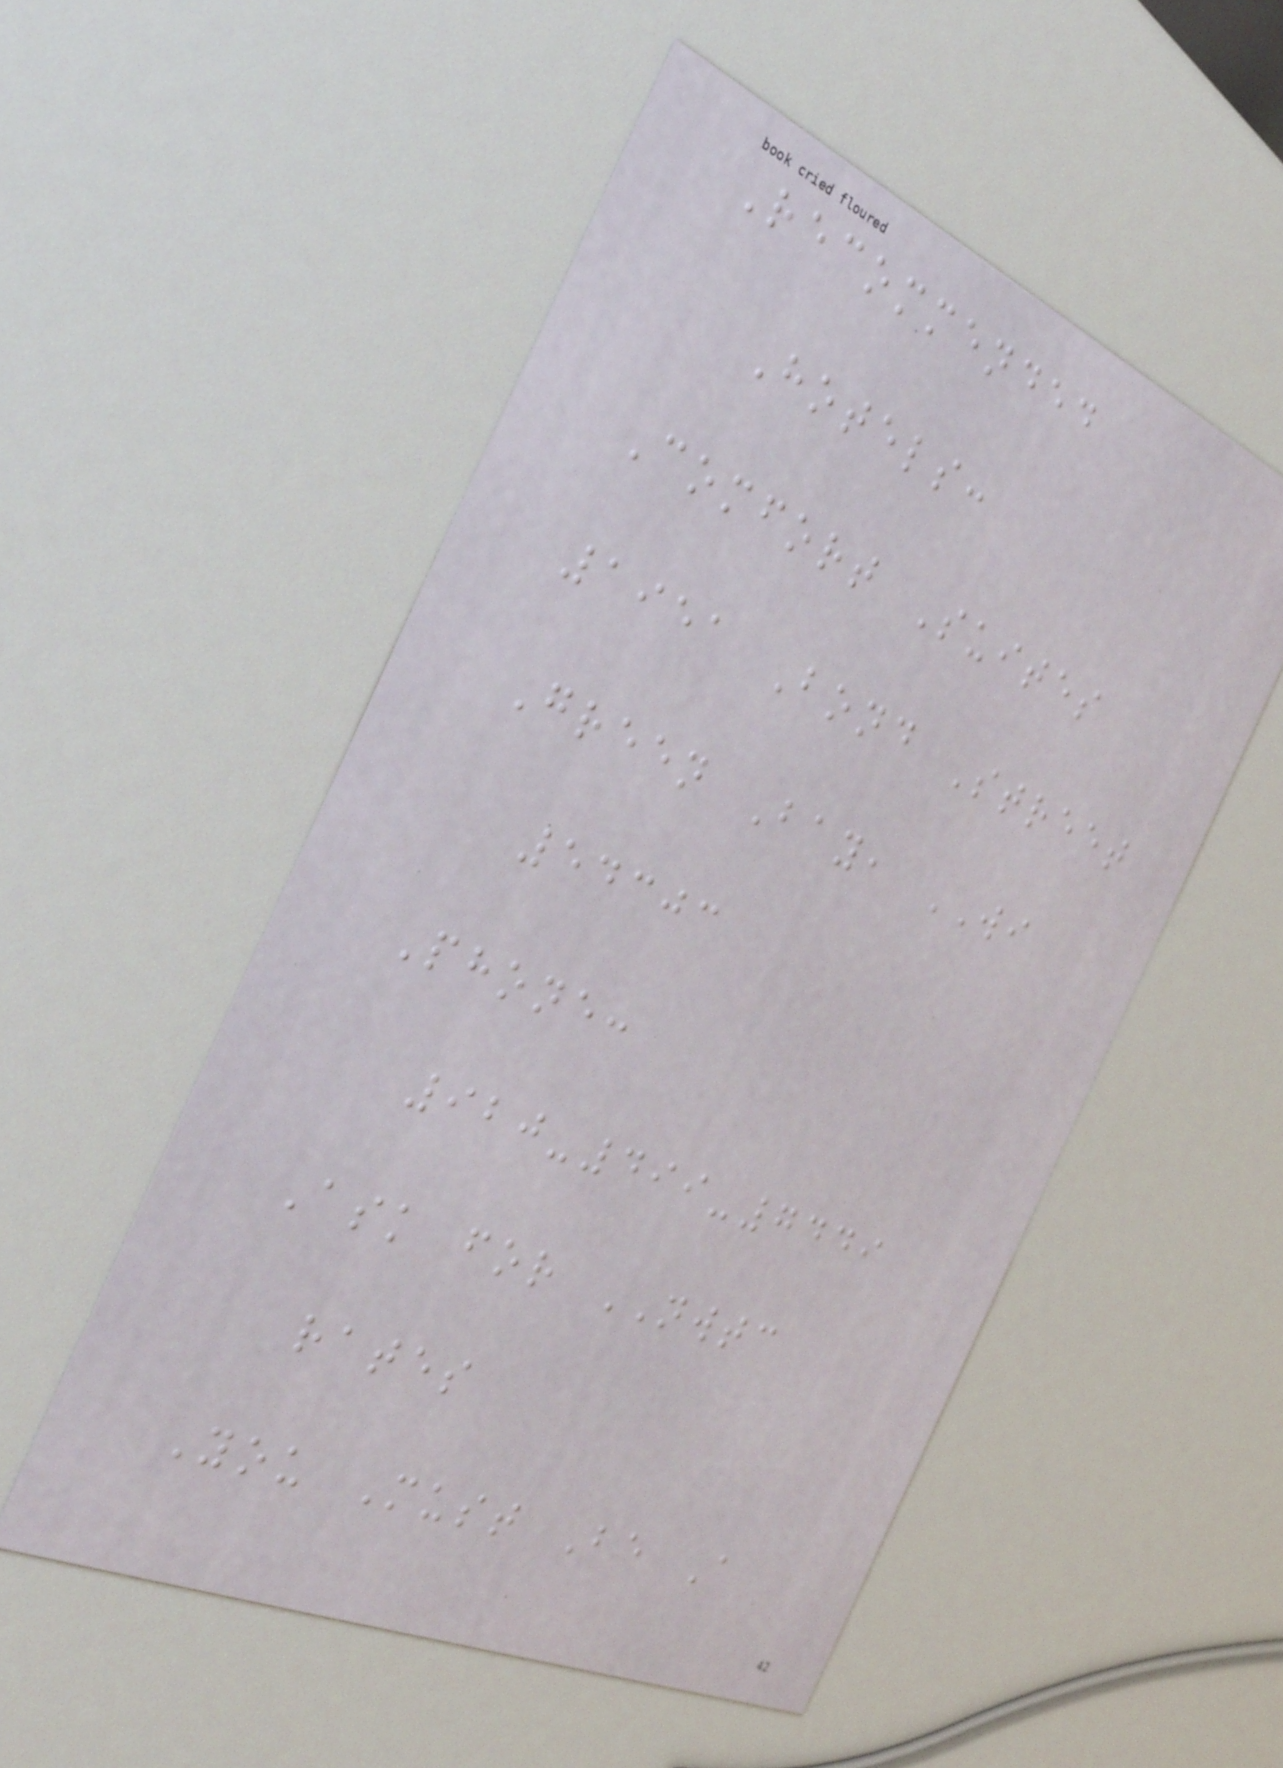Recommended
Hotels:
Comfort Suites
1951 Bond Street
Green Bay, WI
54303
Phone:
920-499-7449
Ask for NWTC
rates
You Must Be A
